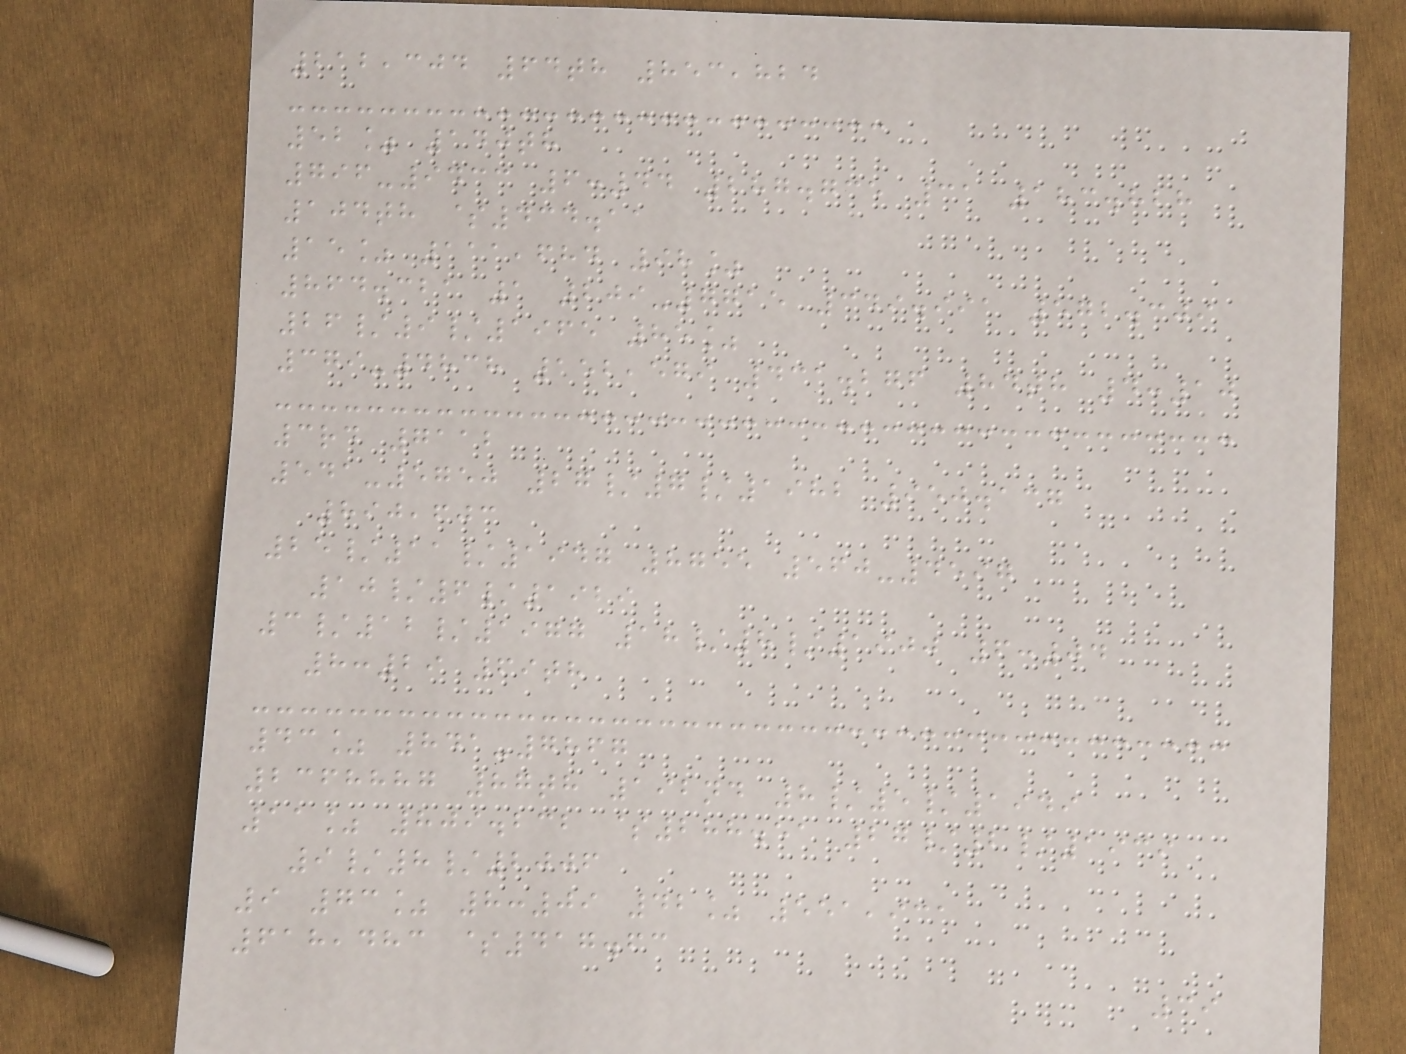212,304 64th 853,824
52% 140th
796-9433 6:44 287.735 31 183.828
104th $434.11
15% 111,684 98%
864.321 1 209-7715 349.991 572.309
26/9/1965 85%
379-4838 152,579 431.276 84th 4:10
3rd 7112
541-5750 27/7/1982 950.137
890,603
25/11/1947 8755 560-4597
10/6/1929
3/12/1977 18/8/1900 6:04
8:29 69th
43% 841-7867
2368887 87th 192nd 8/5/1949
11% 809.232 $288.51 27/2/1939
9/8/2006
9 73% 8:09 42% 551,931
618,483 $417.63
39
